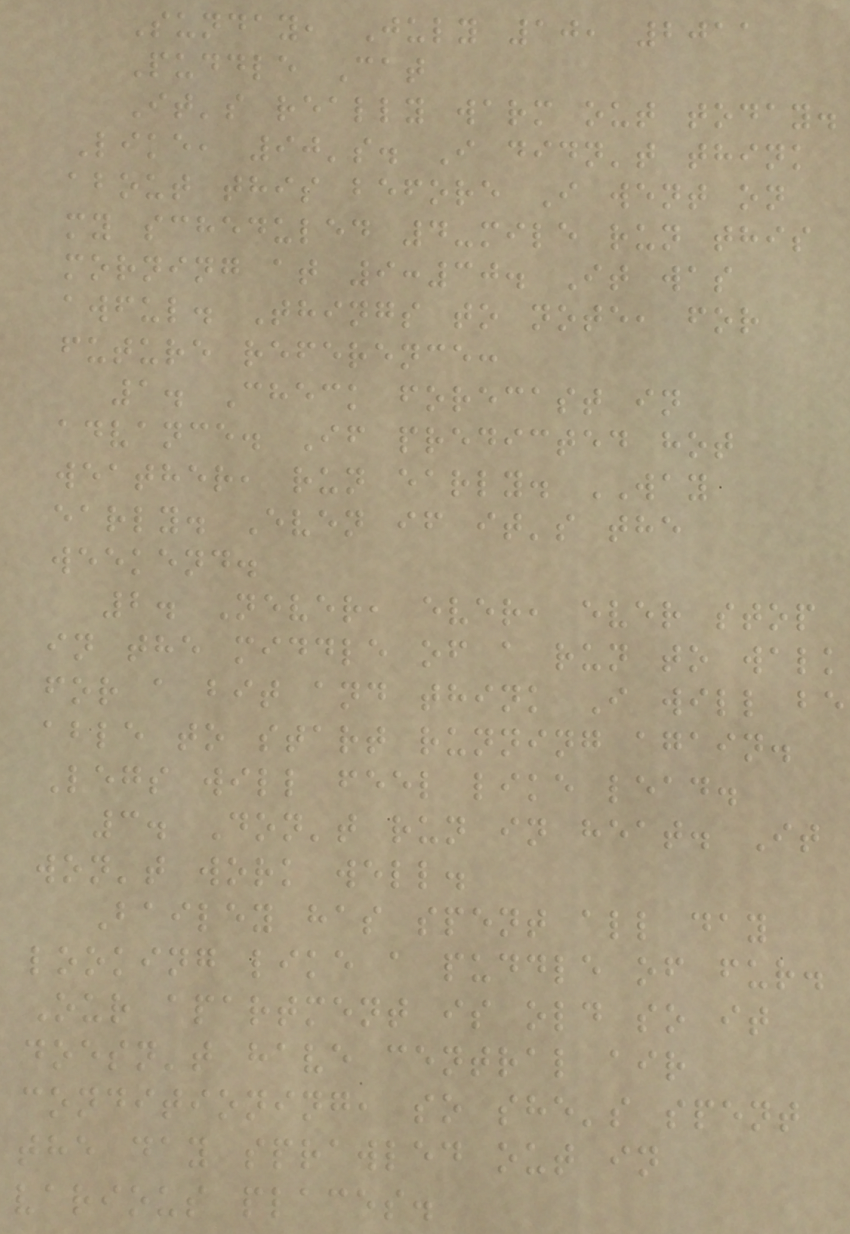Sunday, July 10, 2011
Puddle Cat
It's really warm out today.
Like, 90's. I didn't think
about this before I went on
my scheduled 4-mile run this
morning at 9:30. It was
awful. Things to note, for
future reference:
1. Check forecast in
advance. If predicted hot
weather, run early. WAY
early. Even if it's the
weekend.
2. Never, ever, ever stop
in the middle of a run to walk
for a bit and think I will be
able to start running again.
Legs will feel like lead.
3. Don't run in heat. It
won't work well.
Bailey has spent all day
looking like a puddle of fur.
Our apartment is old so it
doesn't have central air
conditioning, so she's spent
the day sprawled out in
various places.
